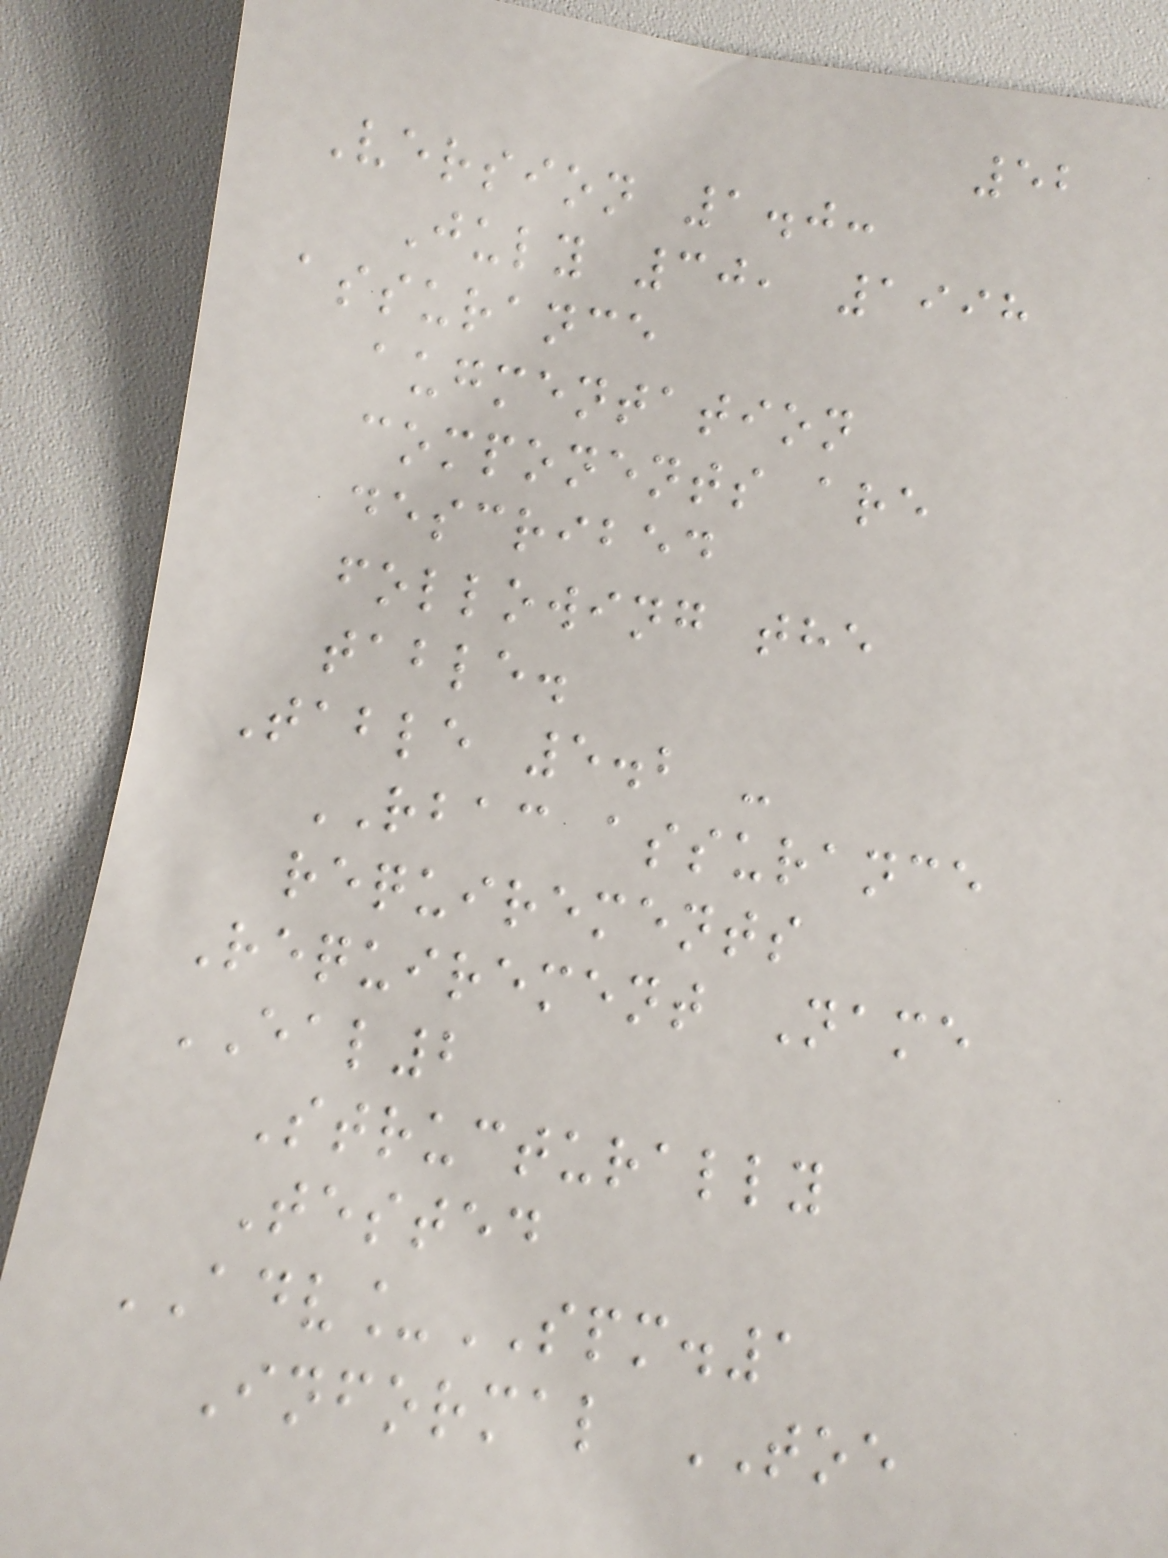52
Version 1.0:
July 30, 1998
assurance
augmentation
components are
described
following the
table.
Table 5.2 -
RBAC assurance
requirements
Requirement Name
EAL2
Structurally
Tested
ADV_SPM.1
Informal TOE
